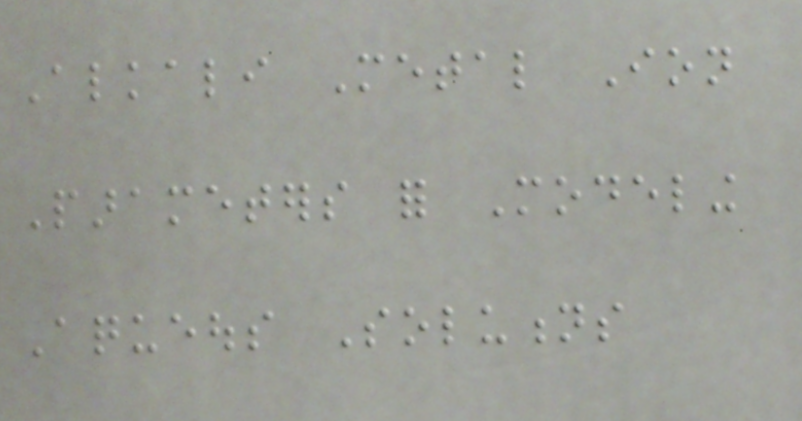Alkali Metal Ion
Parameters for Modeling
Aqueous Solutions
